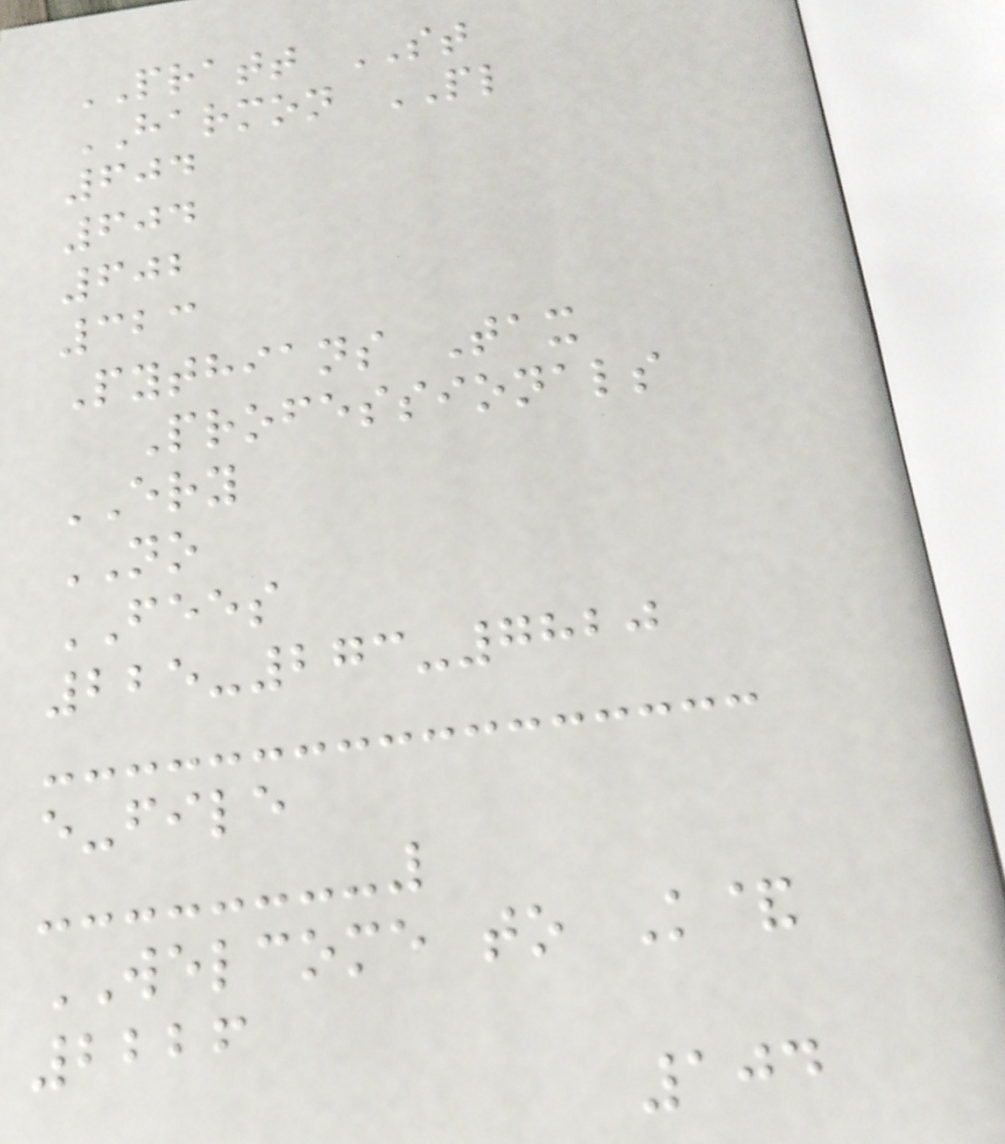PRATT ST
HARMON PL
604
604
602
323
Pythians Tax
Professionals
ERY
NO
FEES
225-273-7820
e-file
WELCOME to K&
2226
104
